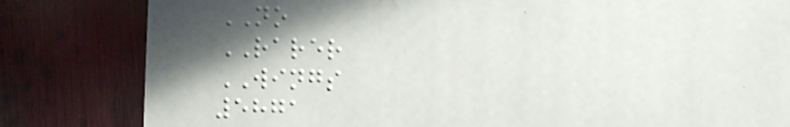NO
RARER
WINGS
5871
